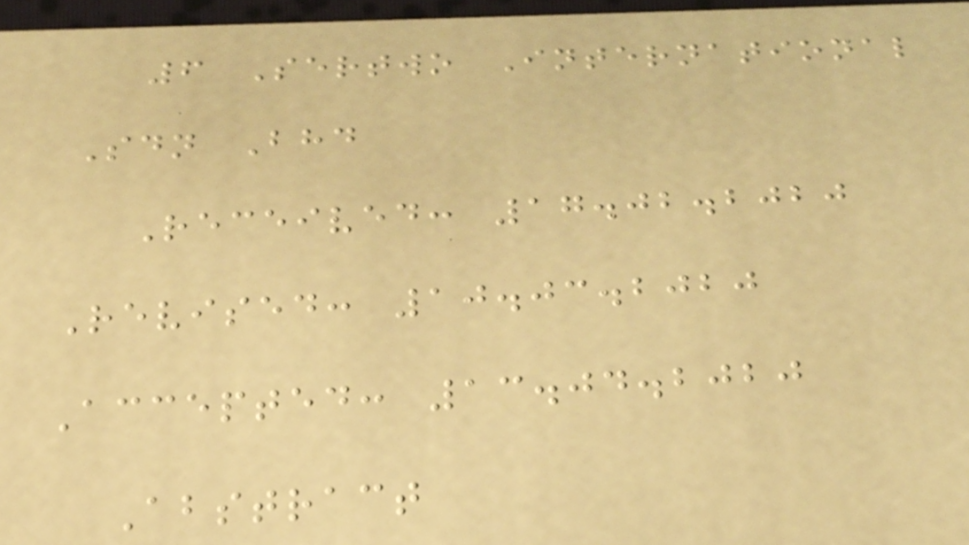6 Sertwo International
Sdn Bhd
Received: 17.02.2020
Revised: 10.03.2020
Accepted: 13.04.2020
Abstract
